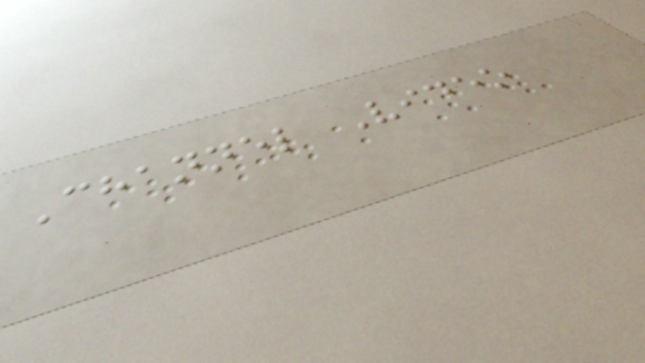Channel Video
